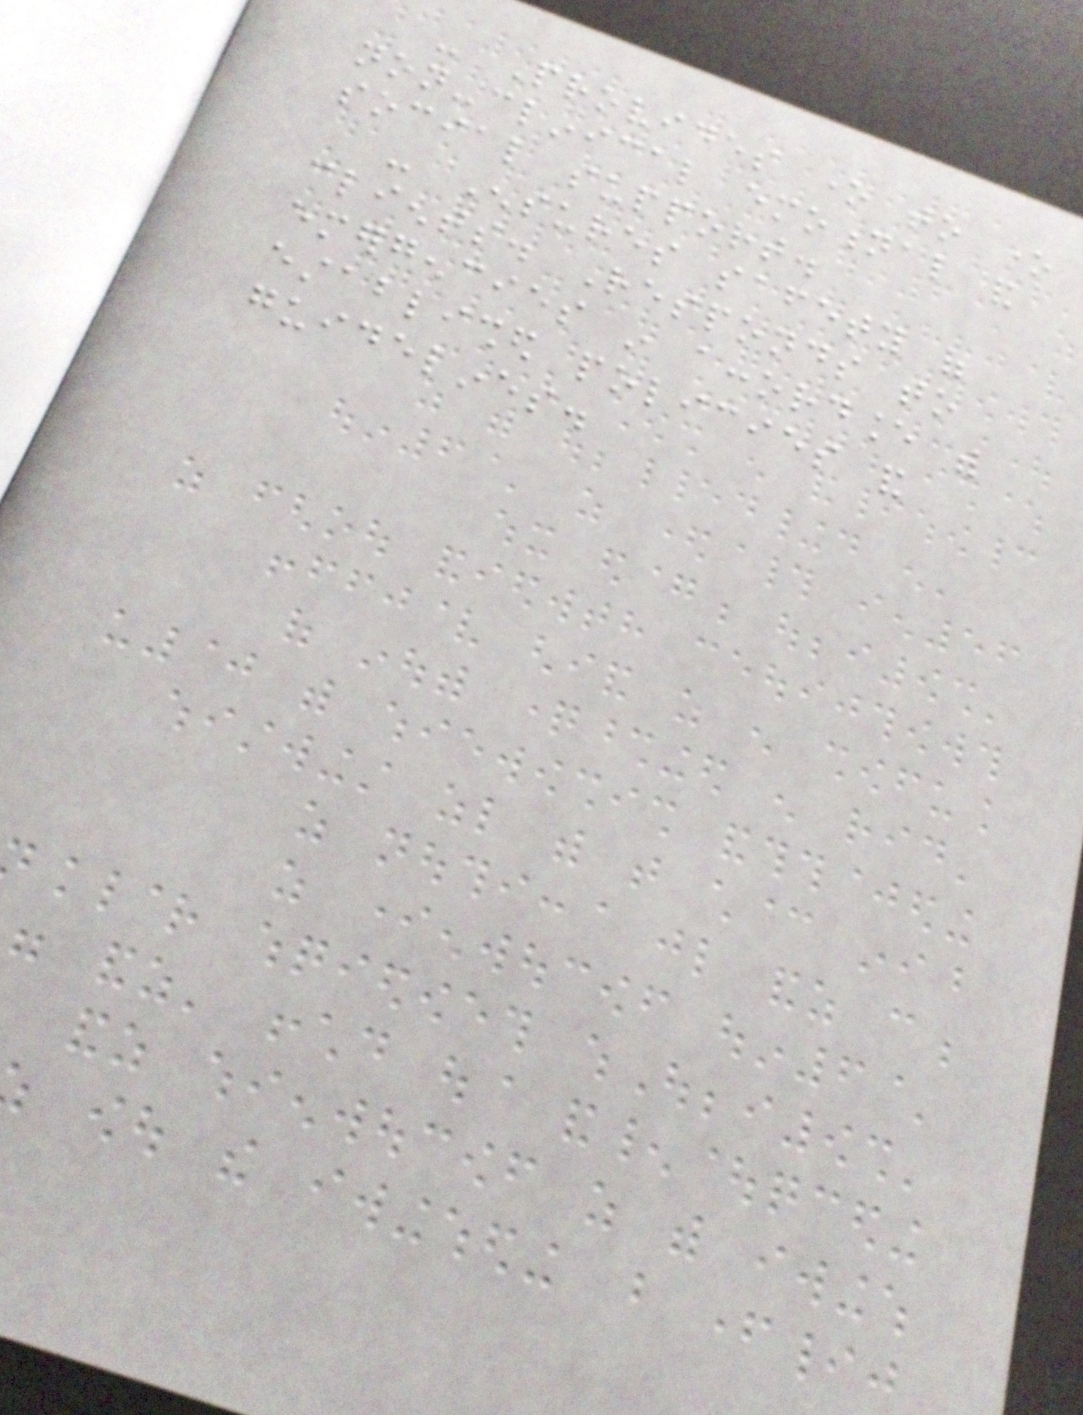- Provides one to one
non-clinical emotional and
social support.
- Ensures safety of
clients. Responds to
emergencies in accordance with
established policies and
guidelines.
